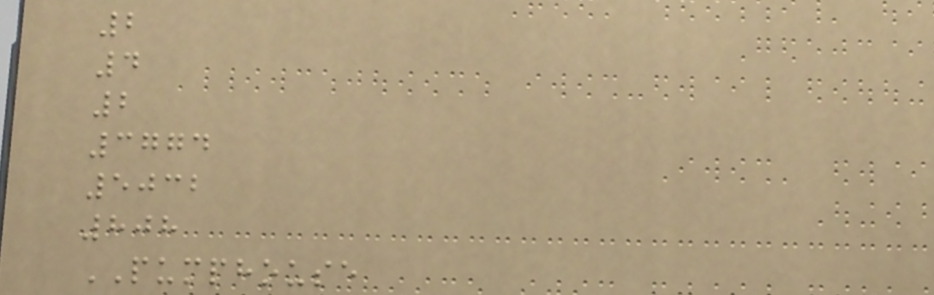2
4
2
3774
5032
808
PUMPHOUSE
